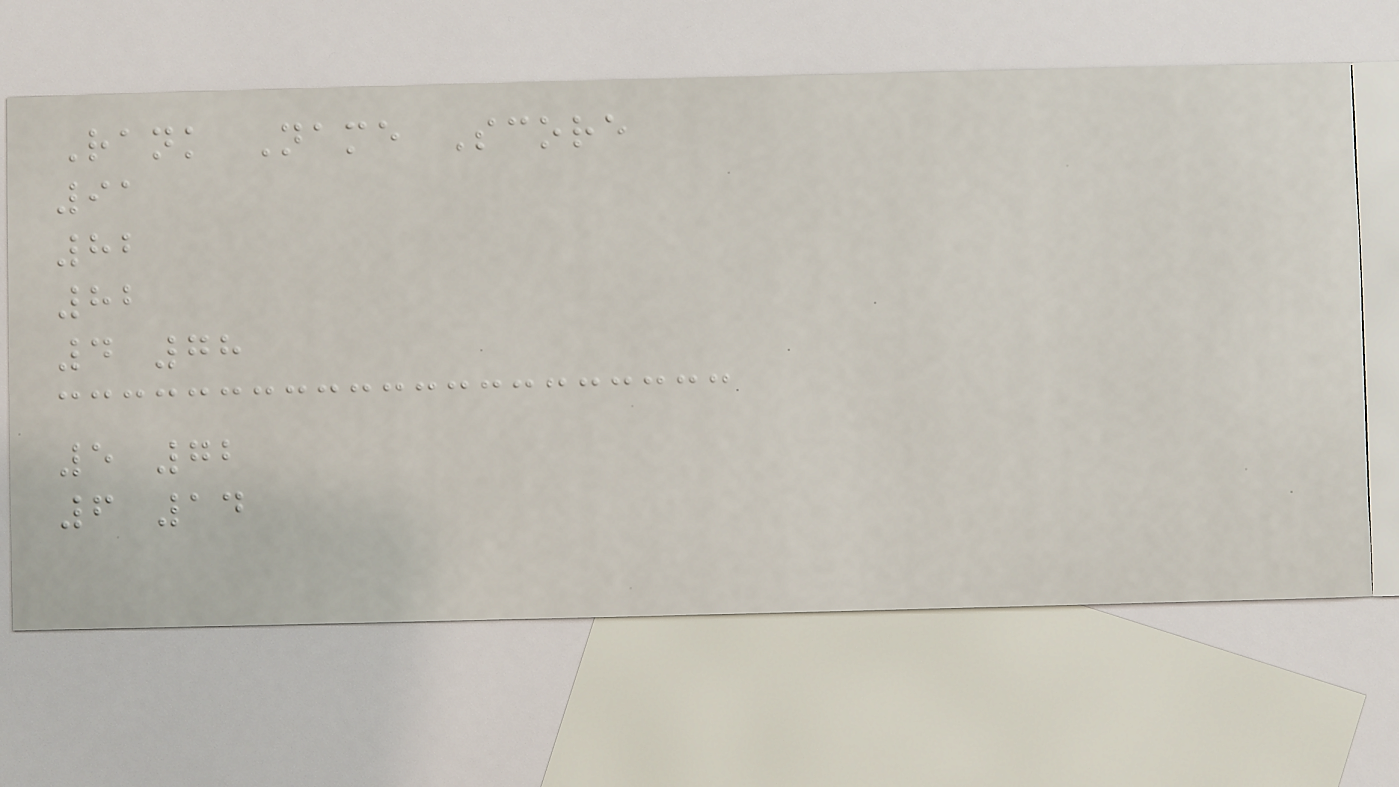Rank Name Score
91
82
82
4 78
5 72
6 14
